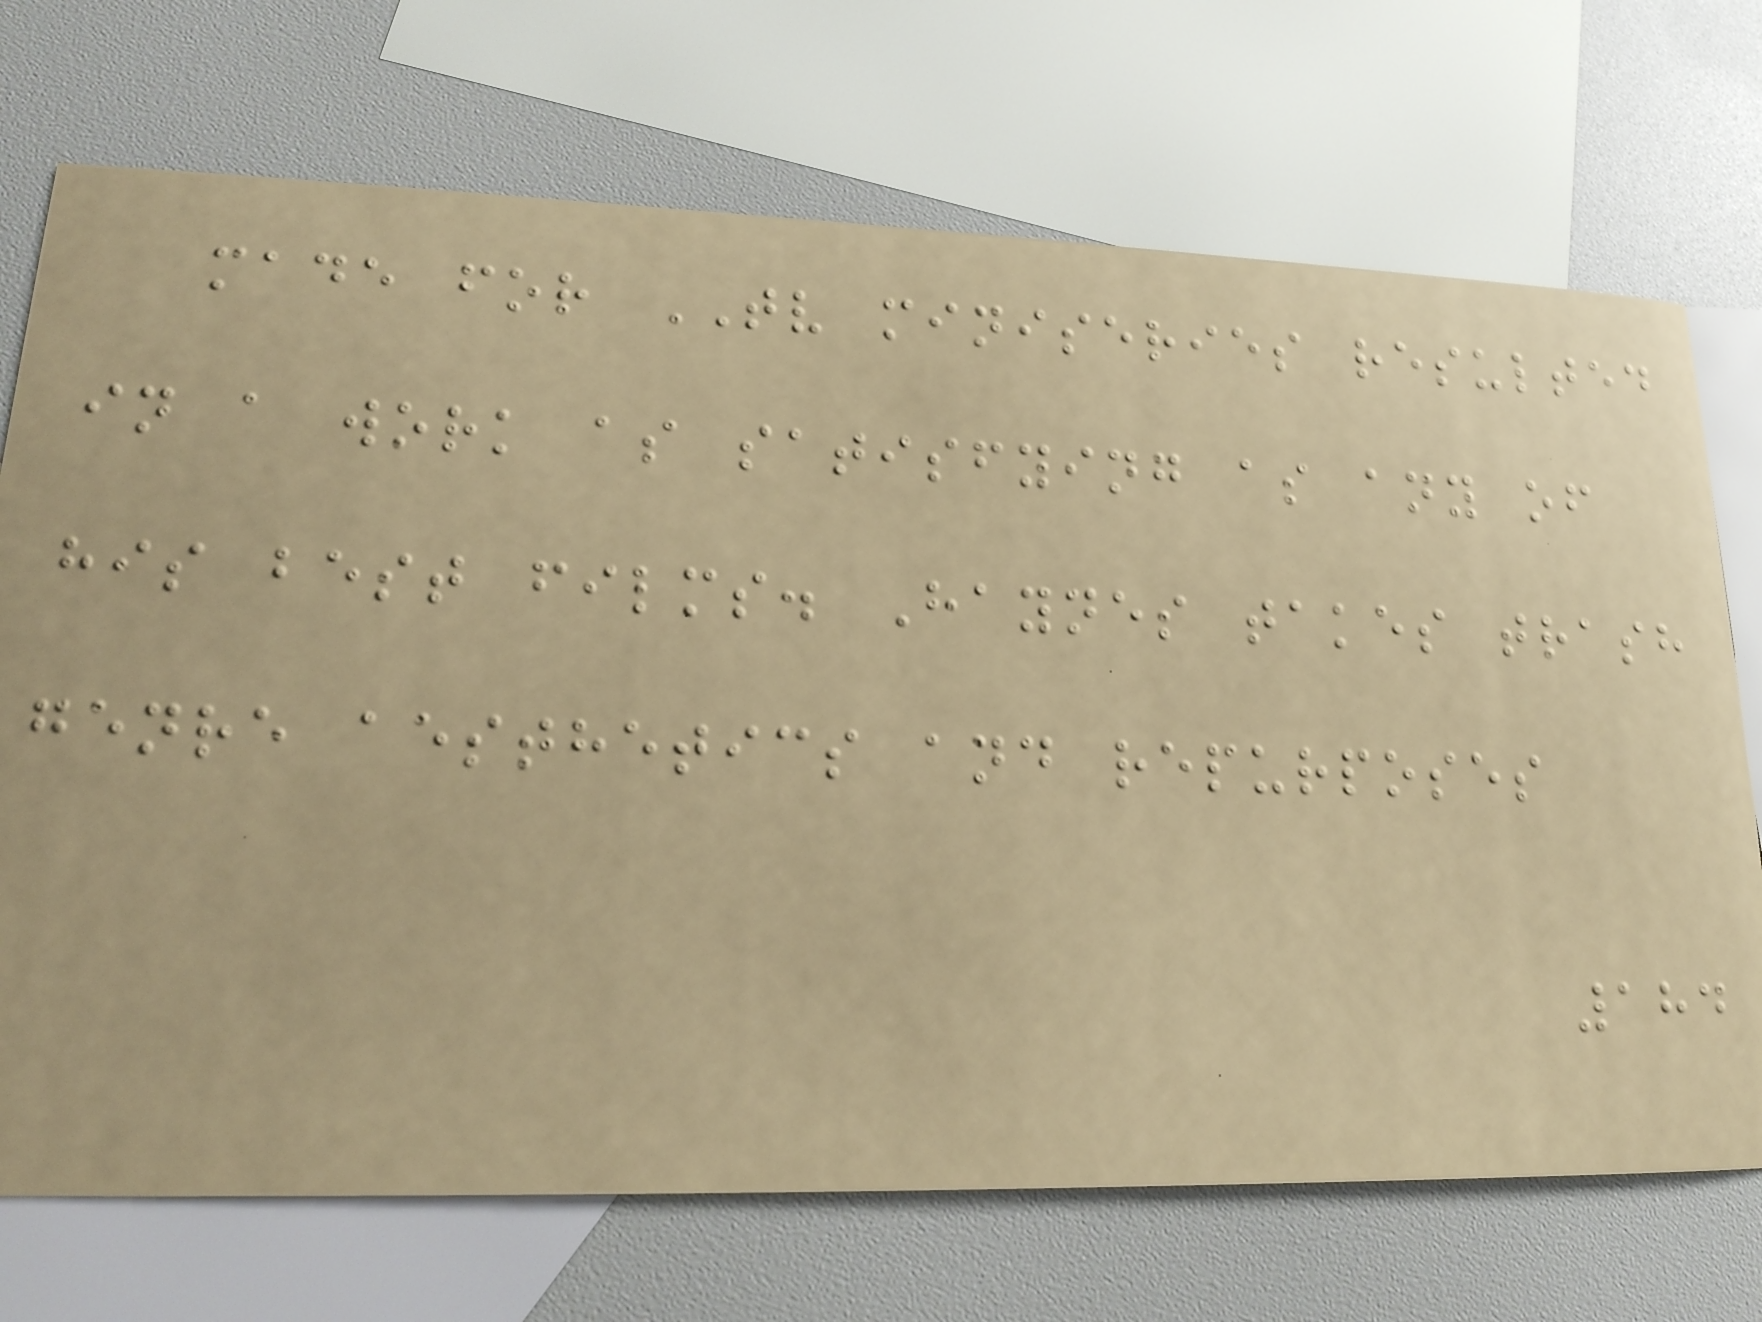made for TV miniseries resulted
in a work as satisfying as any of
his best films. Haynes takes trash
genre aesthetics and repurposes
184
